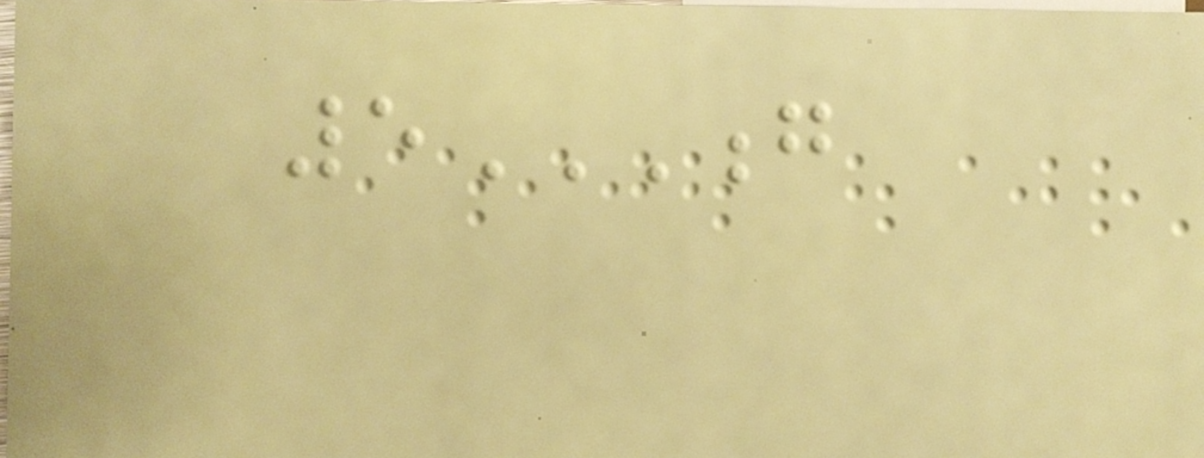5G
